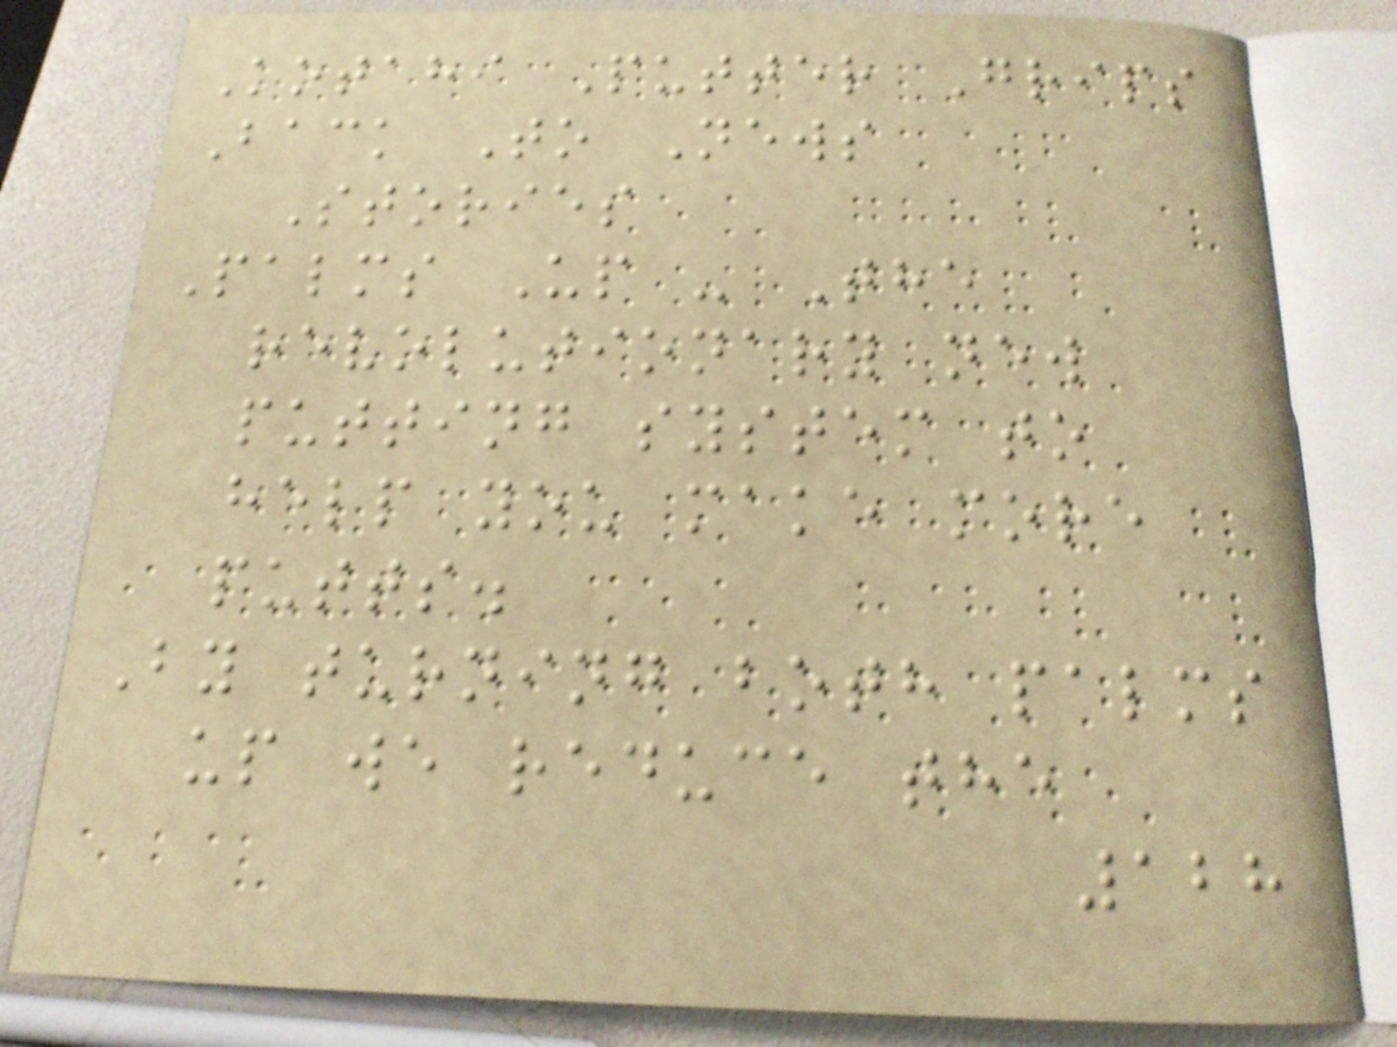Kotahi Putter Grips
Back To News
Stories
Palms Up - The
revolutionary new
putting system to
help you make more
putts.
By turning both palms
up we reduce the
128
